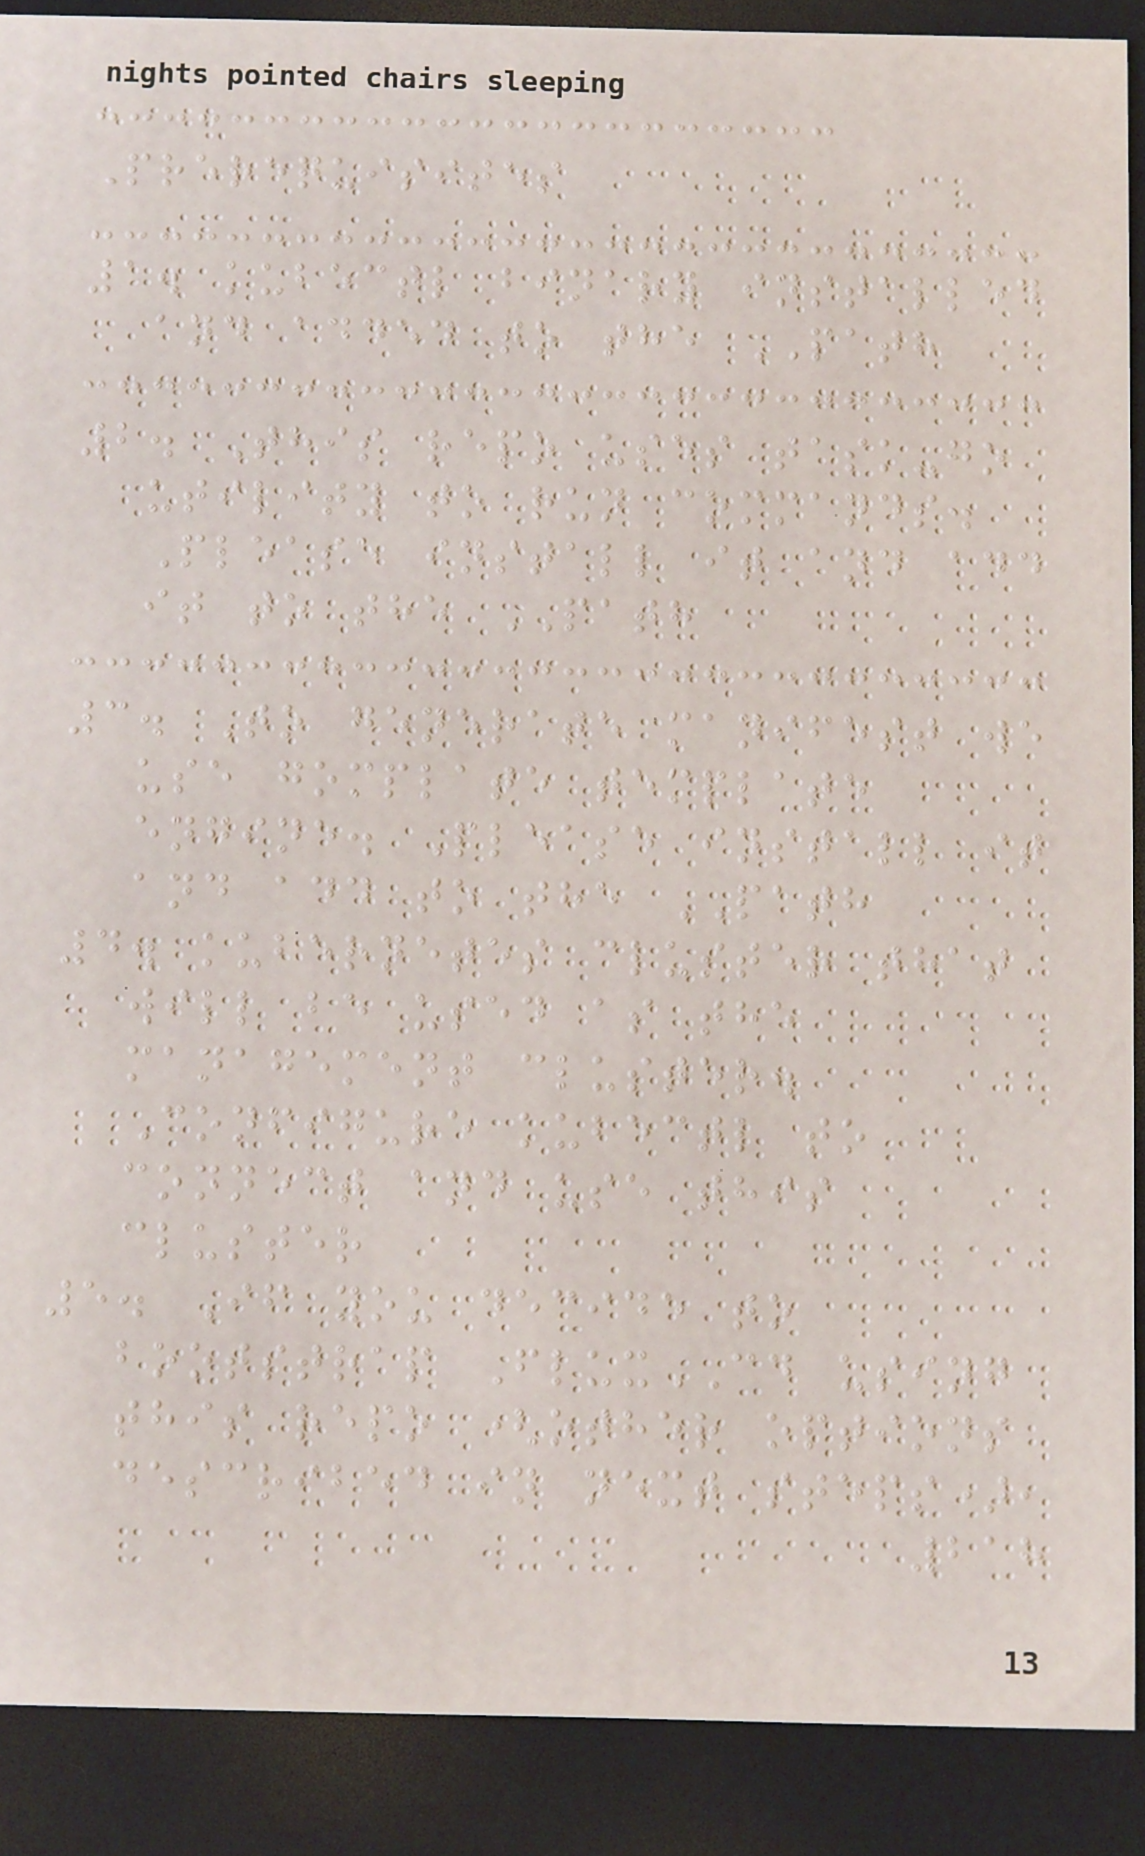Prerequisites
1. kubectl binary installed
and added to the PATH
2. This repo uses task-go
utility to run commands.
Please install it and add
it to the PATH
3. To generate manifest we
use gomplate template
engine. Please install it
and add to the PATH
4. kubernetes cluster that
will be used as the
management cluster.
Configure kubectl to
connect and use this
cluster
5. If you decide to
bootstrap FluxCD using
this repo (other options
described in next steps),
218
